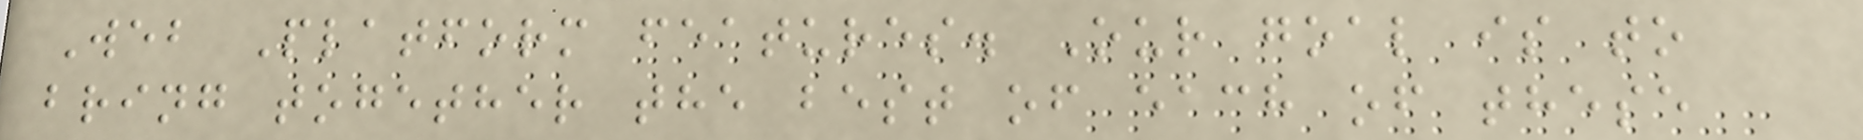Web Platform features. Our goal is to
bring together the best of each of these
